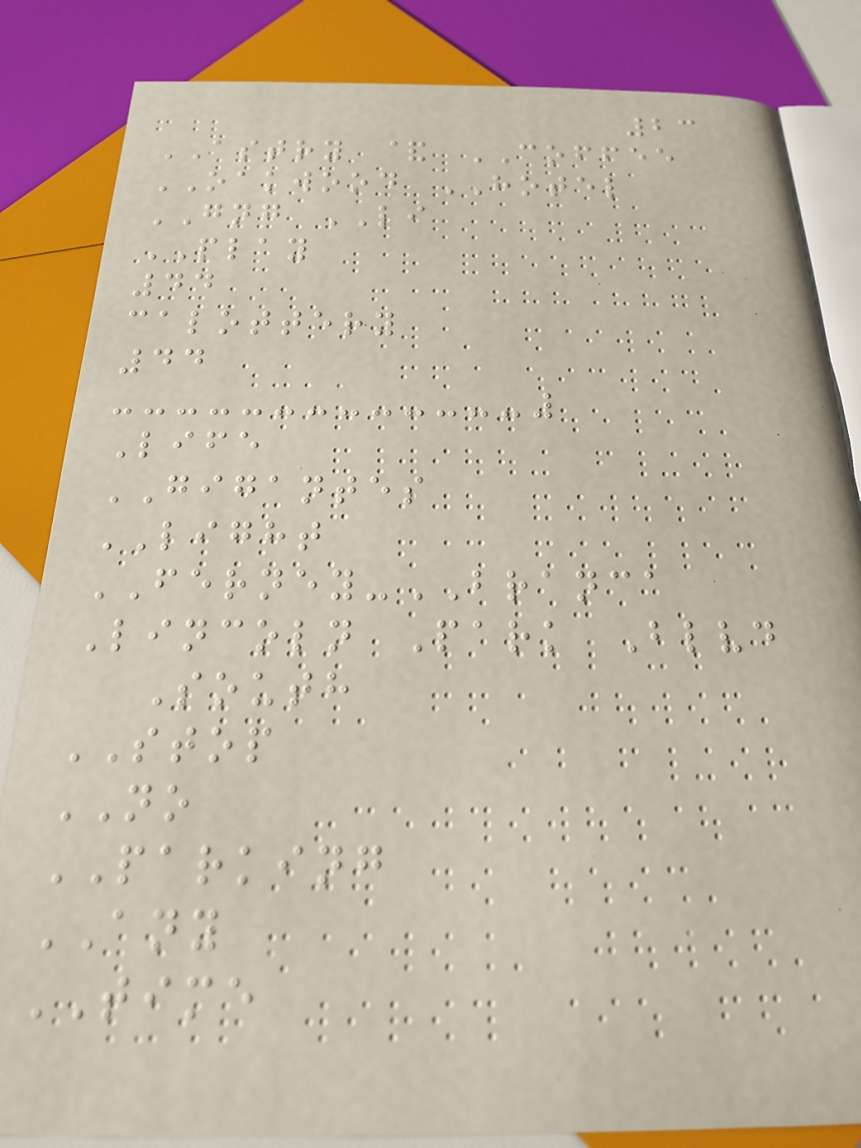23
ASTRY & COFFEE
OAKWOOD HOTEL
GNG LI
PLAY
44
calottery
44
Life
GIGANTES
LIGHT
FERNEY-BRANCA
Lincoln Park Blvd
South
STOP
NO
PARKING
ANY
TIME
